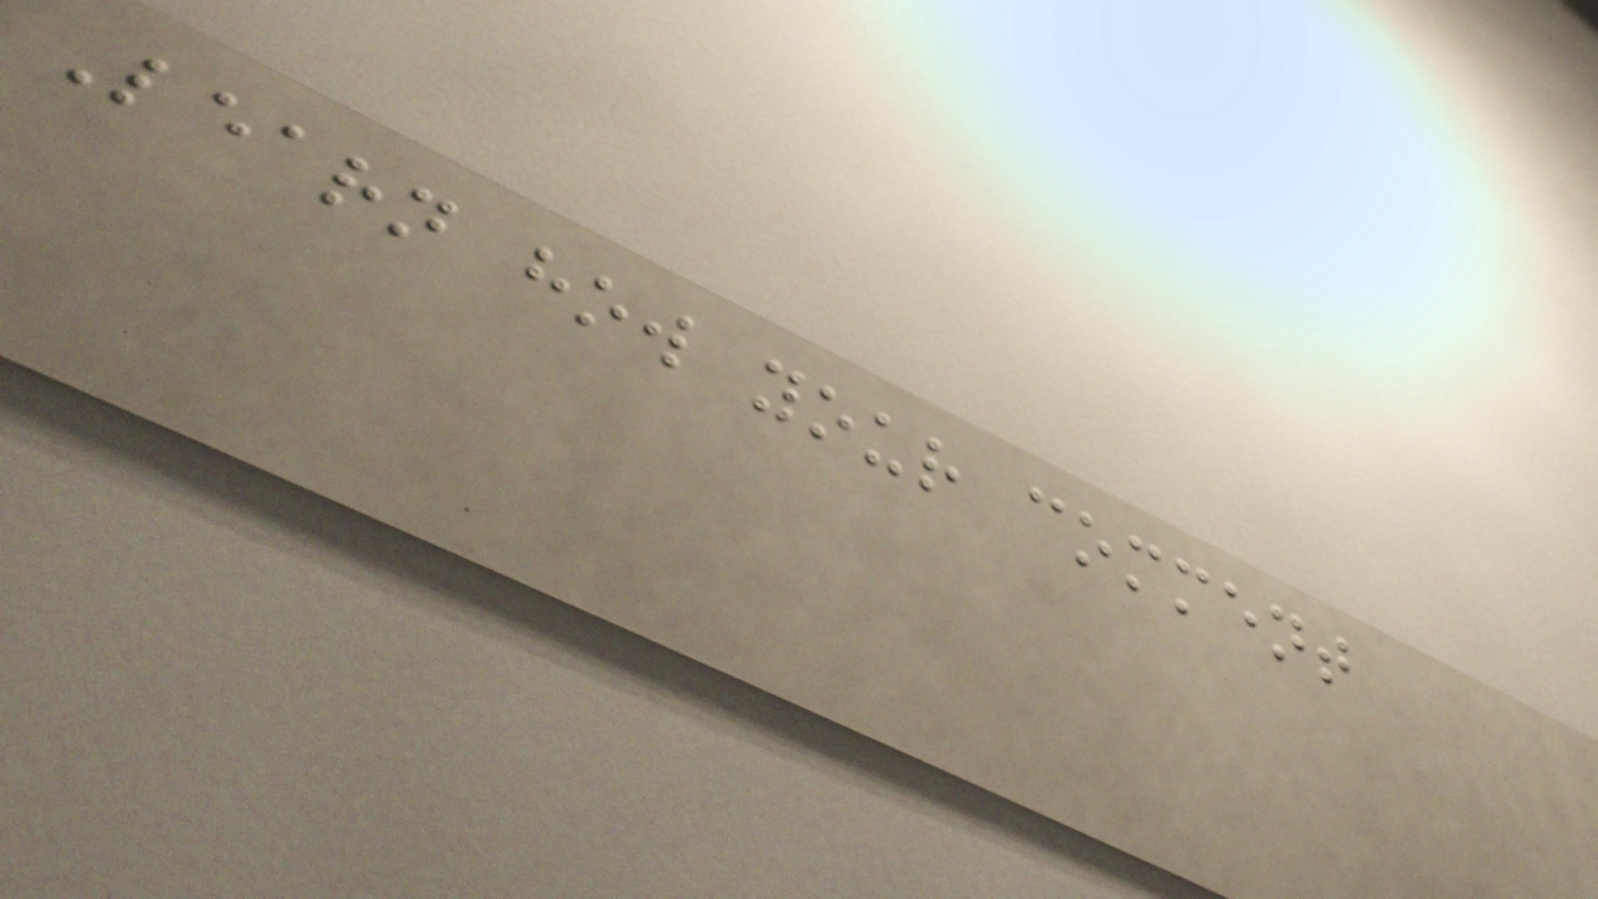Learn how your comment
